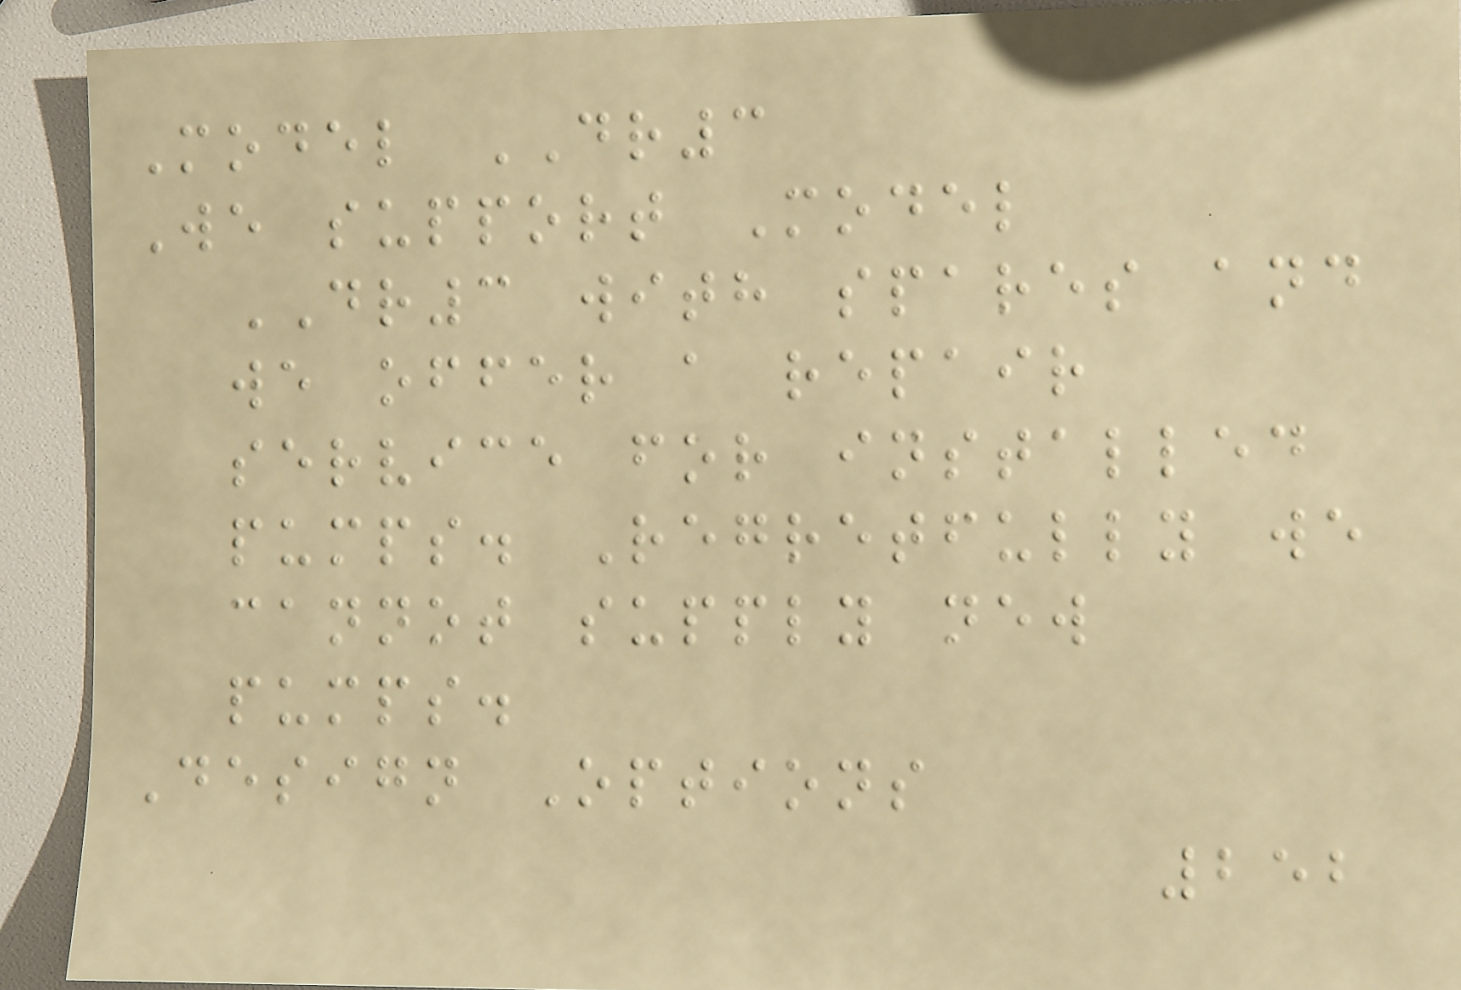Model DR3
We support Model
DR3 with spares and
we offer a repair
service for installed
pumps. Regretfully we
cannot supply new
pumps.
Design Options
252
